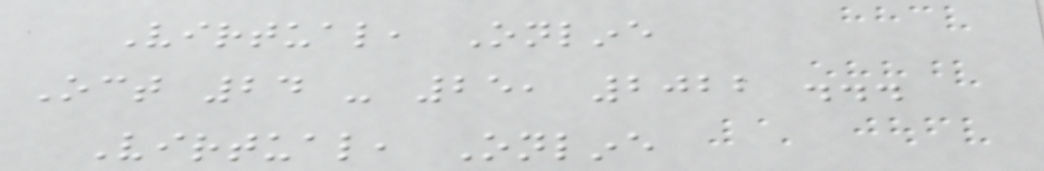Virtual, Online
Oct 24 - 25, 2022 ...
Virtual, Online
